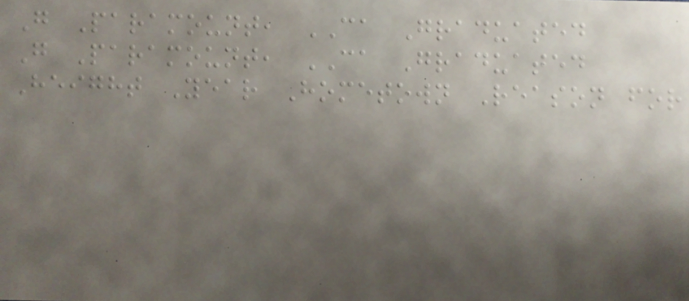G Paramount, CA Graduated
G Paramount, CA Graduated
Height Year Hometown Reason for
